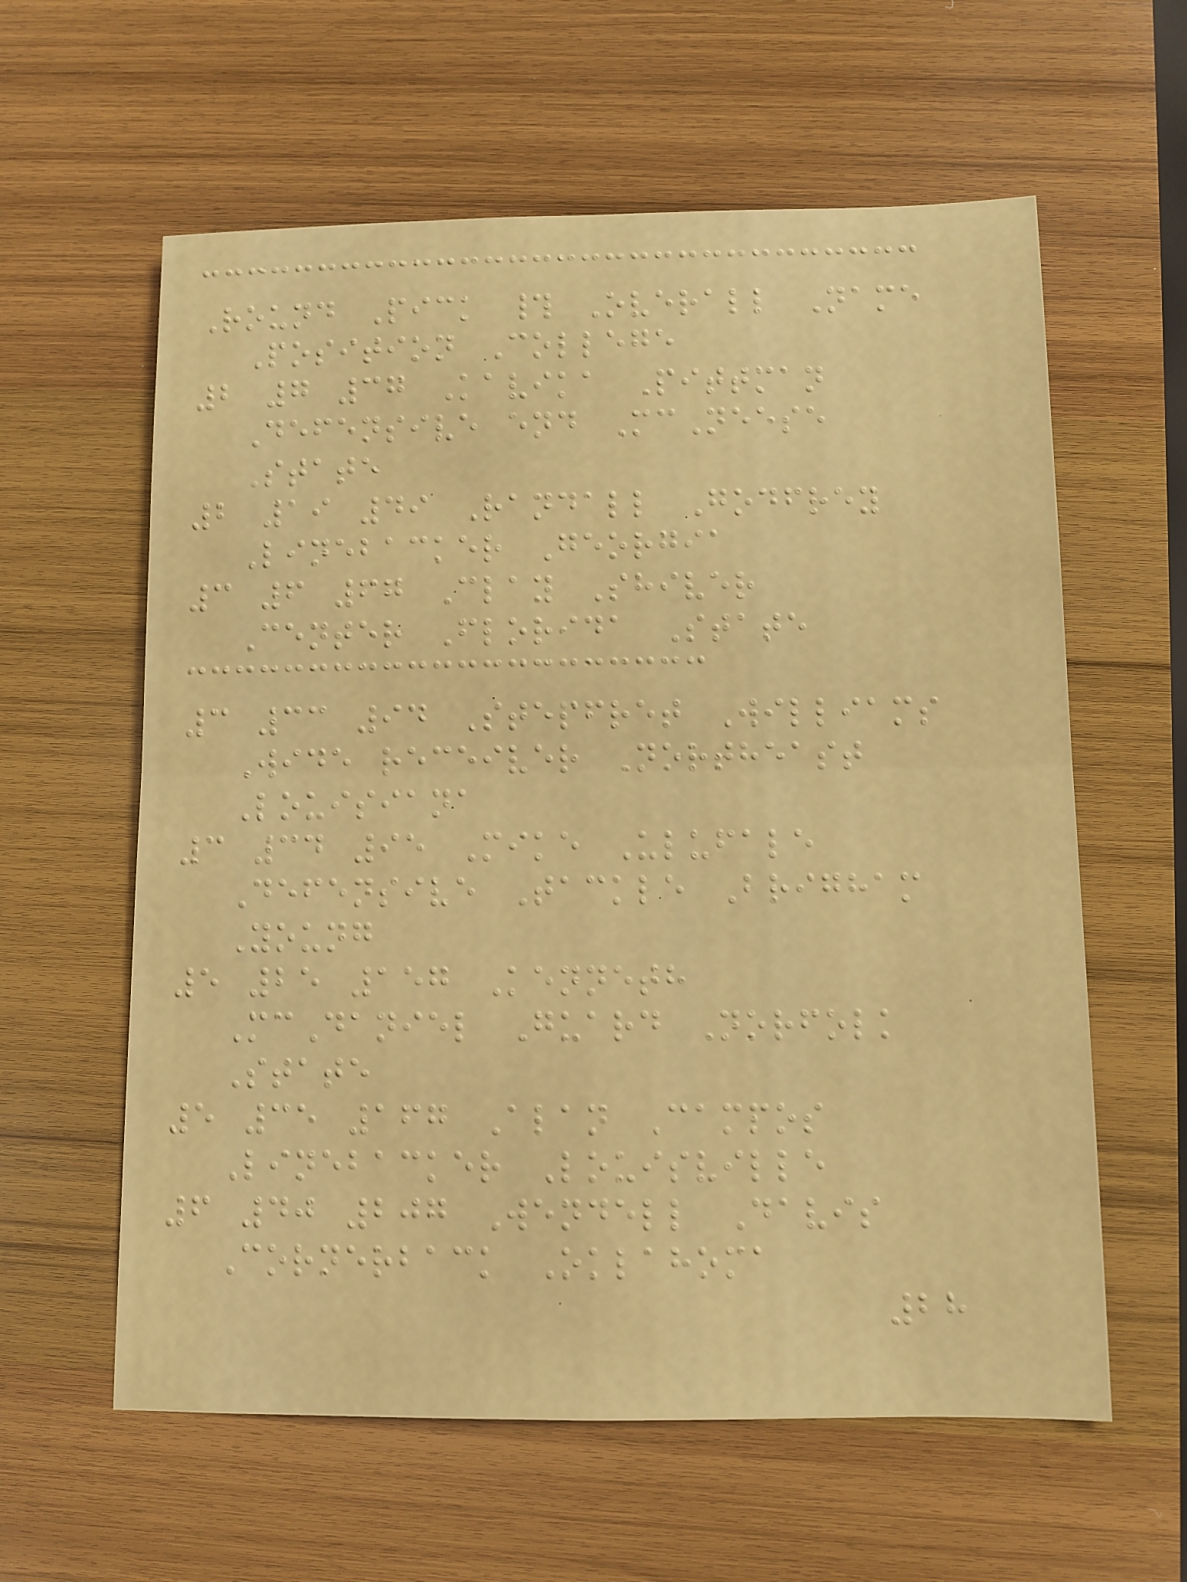Round Pick # Overall Name
Position College
2 7 37 Kavika Pittman
Defensive end McNeese
State
2 19 49 Randall Godfrey
Linebacker Georgia
3 6 67 Clay Shiver
Center Florida State
3 33 94 Stepfret Williams
Wide receiver Northeast
Louisiana
3 34 95 Mike Ulufale
Defensive Tackle Brigham
Young
5 25 157 Kenneth
McDaniel Guard Norfolk
State
5 35 167 Alan Campos
Linebacker Louisville
6 40 207 Wendell Davis
Cornerback Oklahoma
28
